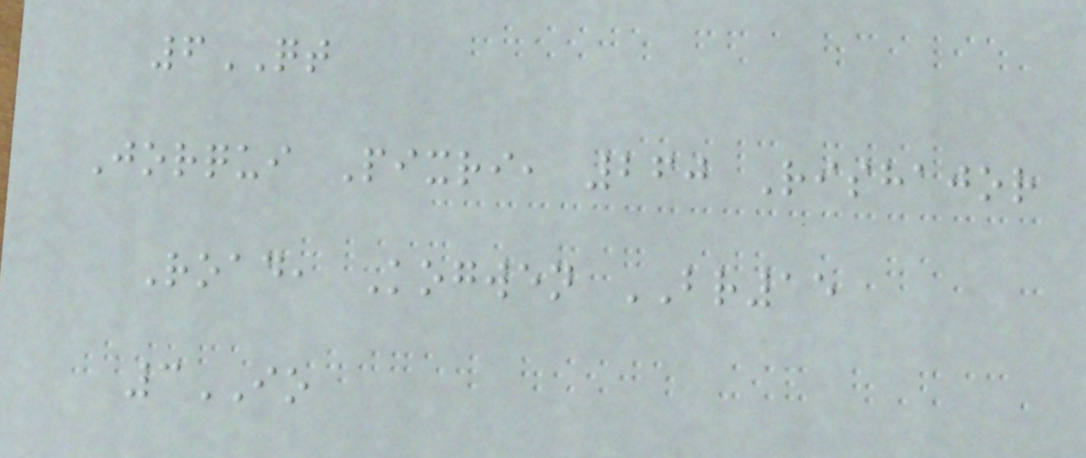6QT
Jorqui Pixri, 260 Rishajor
Road, Kogwen BR15
3IO
